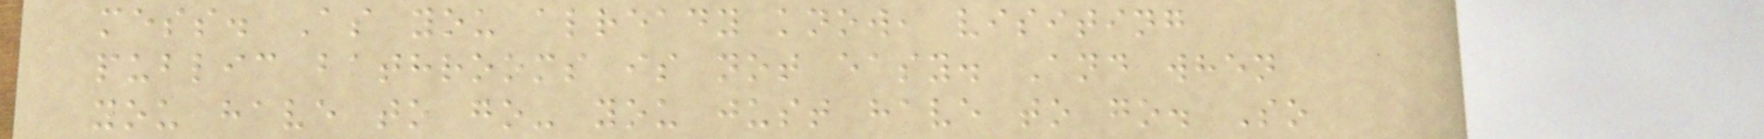mess. As you already know, visiting
public bathrooms is not easy. And when
you have to go- you just have to go. So
